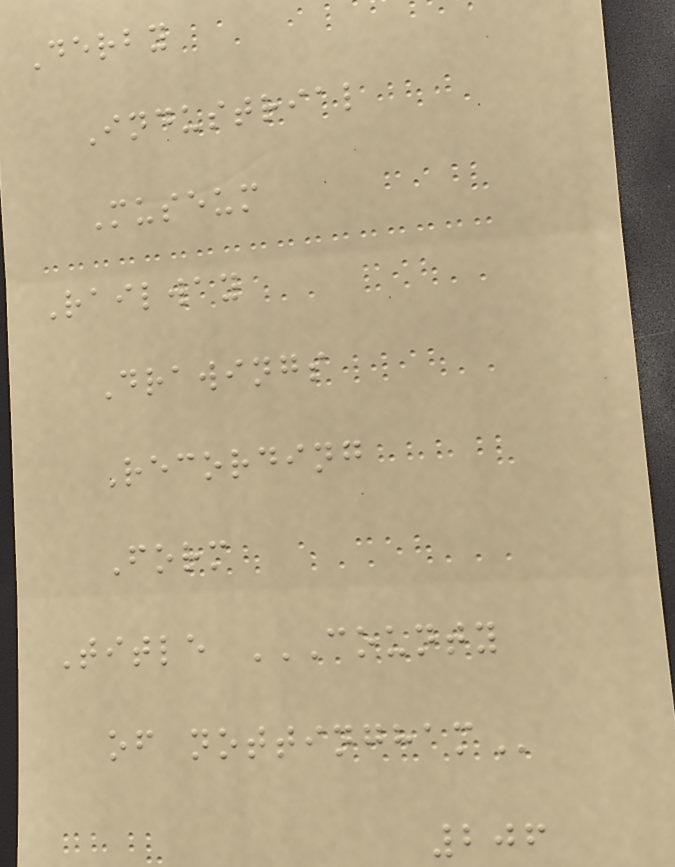Derby
Industrial
Museum
Railway
Drawings
Recording
Form
Title COUNTY
OF NOTTINGHAM
206
